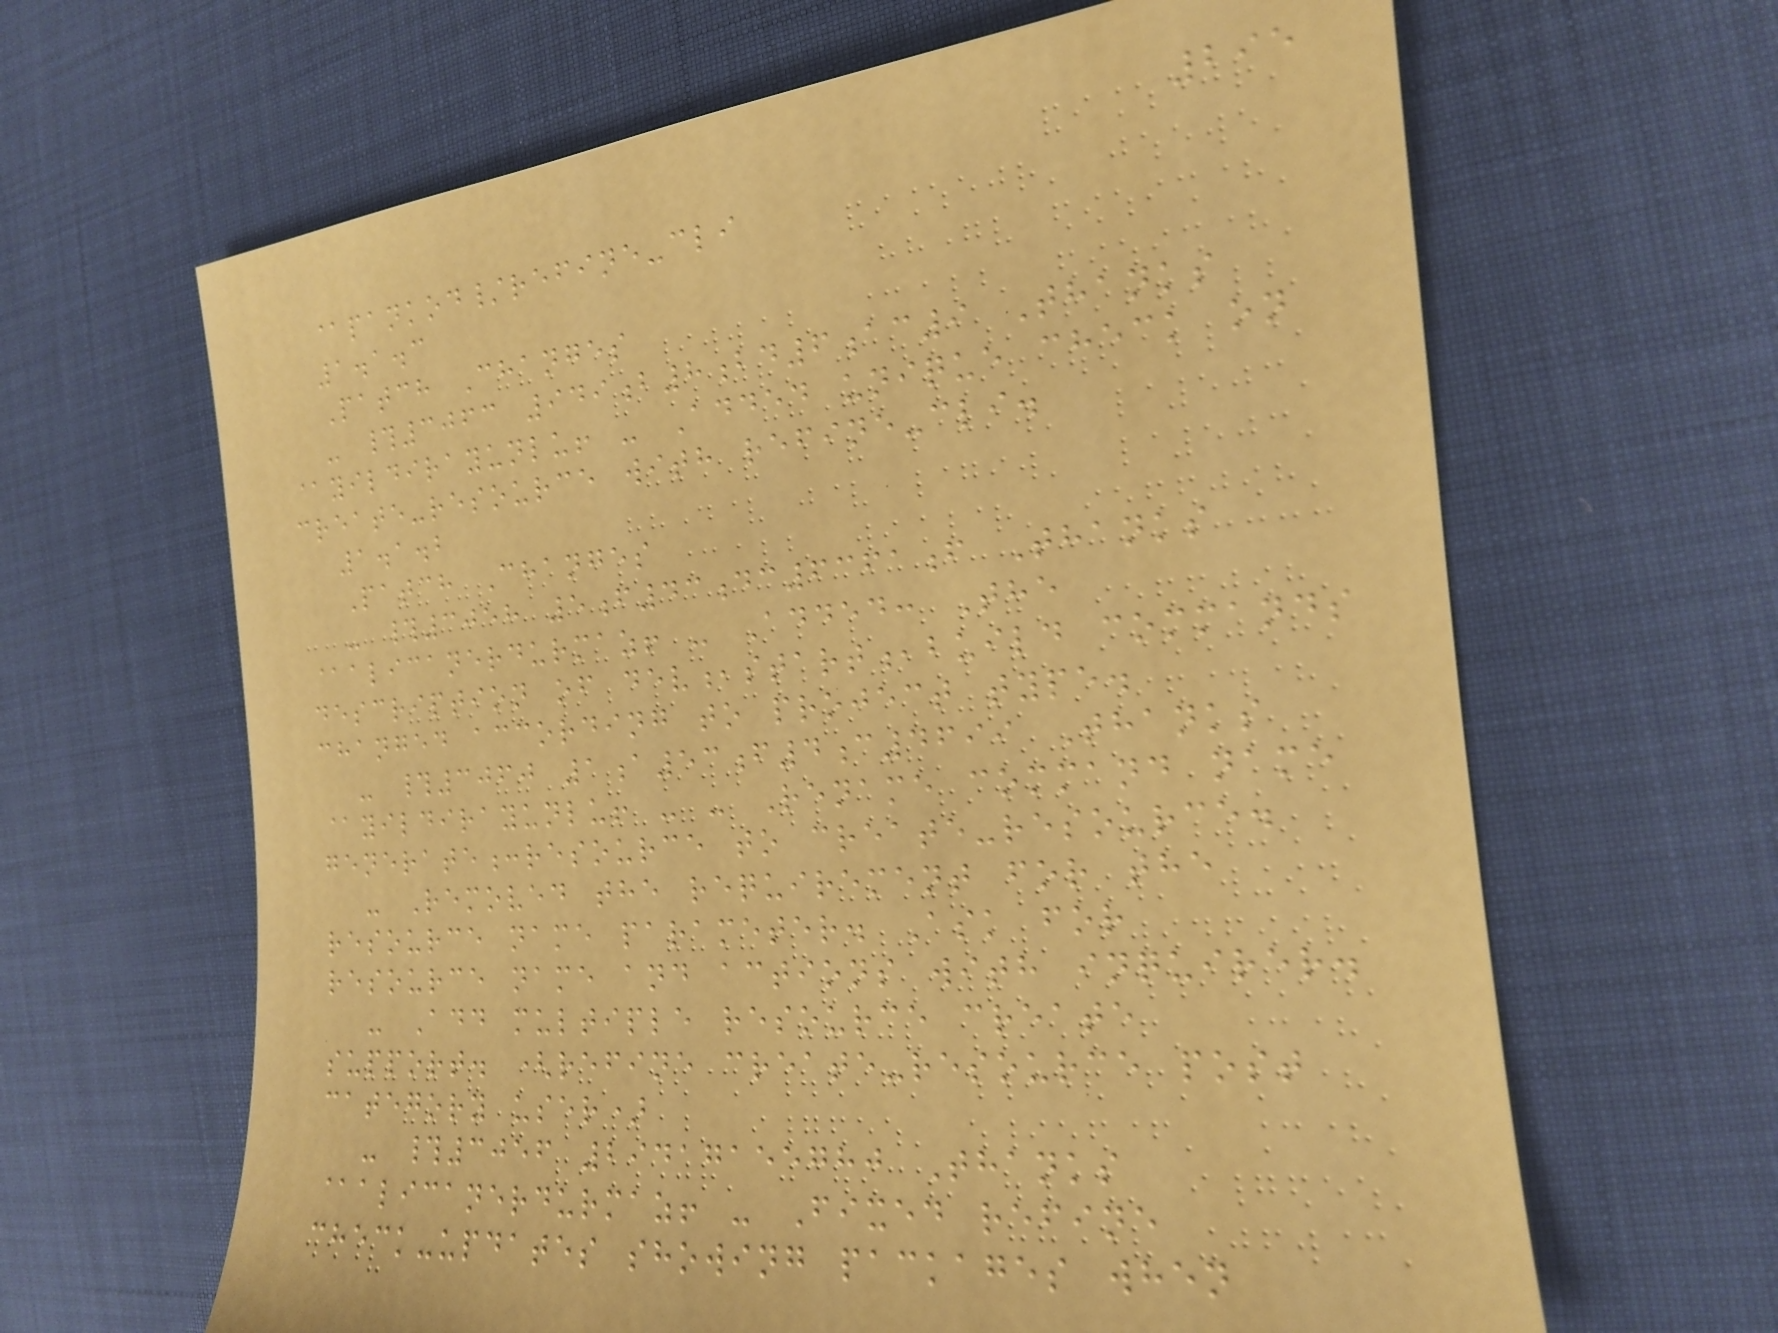295
@pankod/refine-cli
1.1.3
Patch Changes
- #3063 949b8bd6ac9 Thanks
@yildirayunlu! - Added unique check on
create-resource with refine-cli.
1.1.2
Patch Changes
- #3058 5f43dc6361f Thanks
@alicanerdurmaz! - Added: The
description of dev,start,build commands
changed according to project type.
- #3060 1a53f4c4699 Thanks
@yildirayunlu! - - Rename command name
generate:resource to create-resource.
- Removed the requirement for the
resource name parameter. Ask for
resource name and actions with inquirer.
- Add multiple resource create
support. (refine create-resource post
category user)
- #3056 29417155780 Thanks
@alicanerdurmaz! - Fixed refine
check-updates showing packages when
